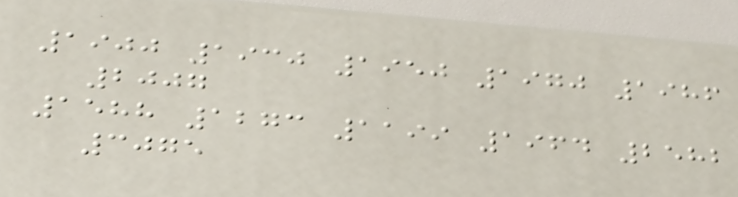1900 1930 1950 1970 1986
2007
1588 1273 1199 1964 2582
3075
